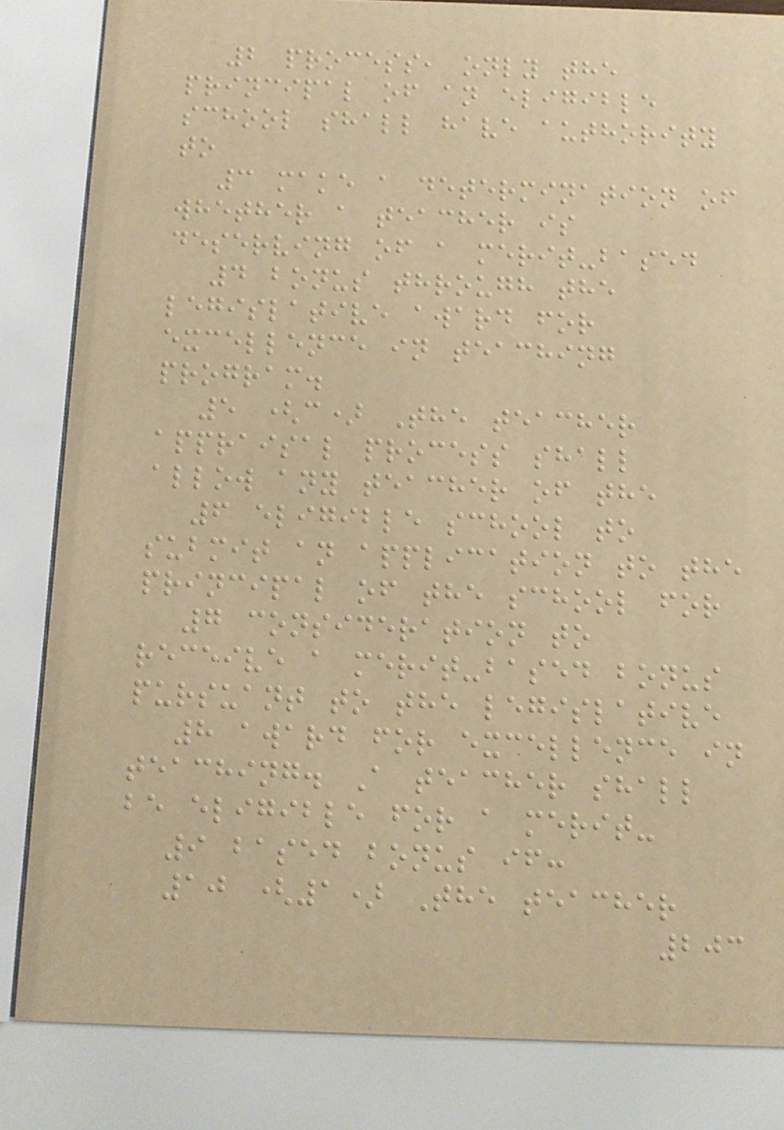2 process, only the
principal of an eligible
school shall have authority
to
3 make a determination of
whether a teacher is
deserving of a merit-based
4 bonus through the
legislative award for
excellence in teaching
program.
5 (c) The teacher
appraisal process shall
allow any teacher of the
6 eligible school to
submit an application to the
principal of the school for
7 consideration to
receive a merit-based bonus
pursuant to the legislative
8 award for excellence in
teaching. A teacher shall
be eligible for a merit-
9 based bonus if:
10 (1) The teacher
203
